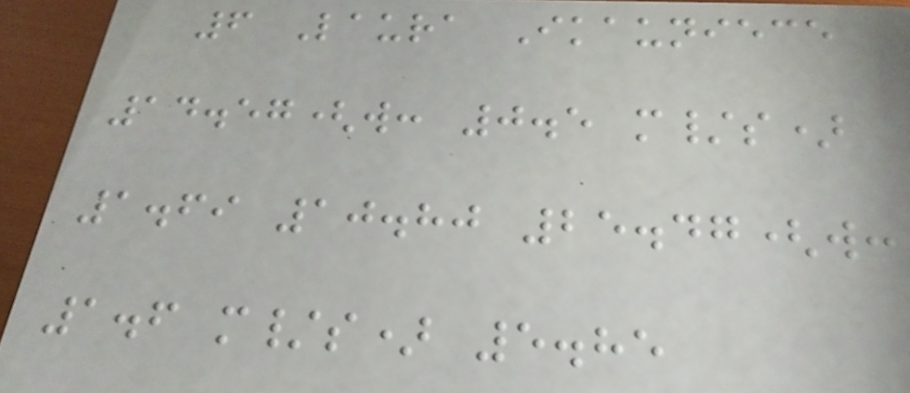6 Laura Ikauniece
14.57(w: 0.5 m/s)
1.69 10.80 25.47(w:
1.6 m/s) 5.85
